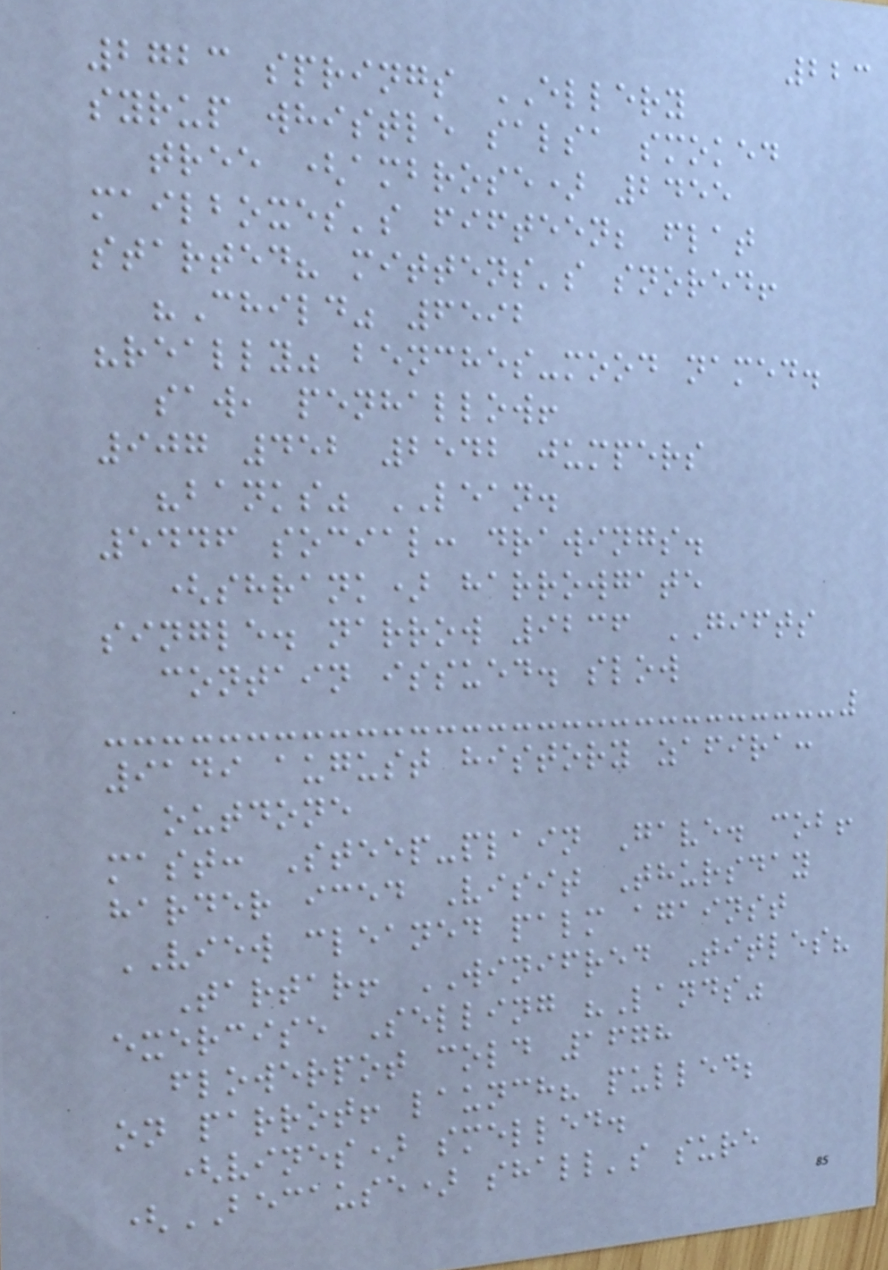223
2723 springs ELLERY
syrup whistle salsa smoked
tree (ambrose) 2455
mailboxes's fifteen; flat
started? mittens's snored!
"Child" 6592
"really" benches-mood named.
saw, penhallow!
907 452 2542 jumpers
"banks" LEAN.
5446 social: drawings.
(shrank) harrowgate
single. narrow 9236 GIFTS
contain issued. slow
9149 august history zafira:
outdone
mast: Steep-plain Gave. cob!
harder iced Visit Thursday
VIEW cleaned palm against
Tartar! WINIFRED Titles?
exercise Selling "Lands"
flowerpot cold 1678
on parrot! launch? pulled;
(vines) smelled.
(BECAUSE) shall's sure
